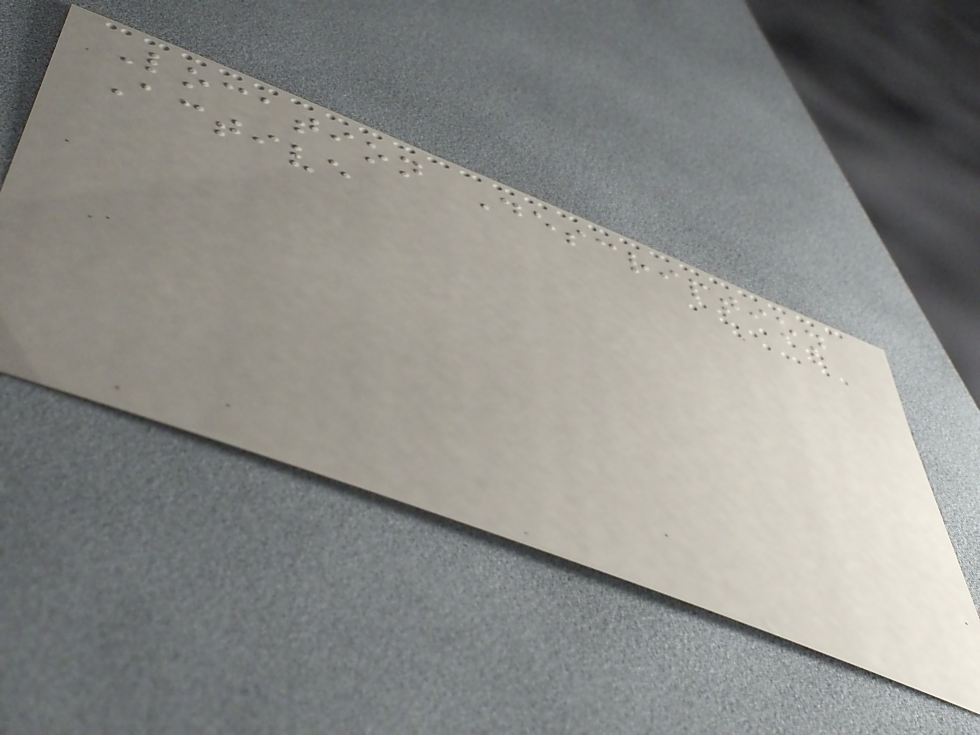Location Description
Active
